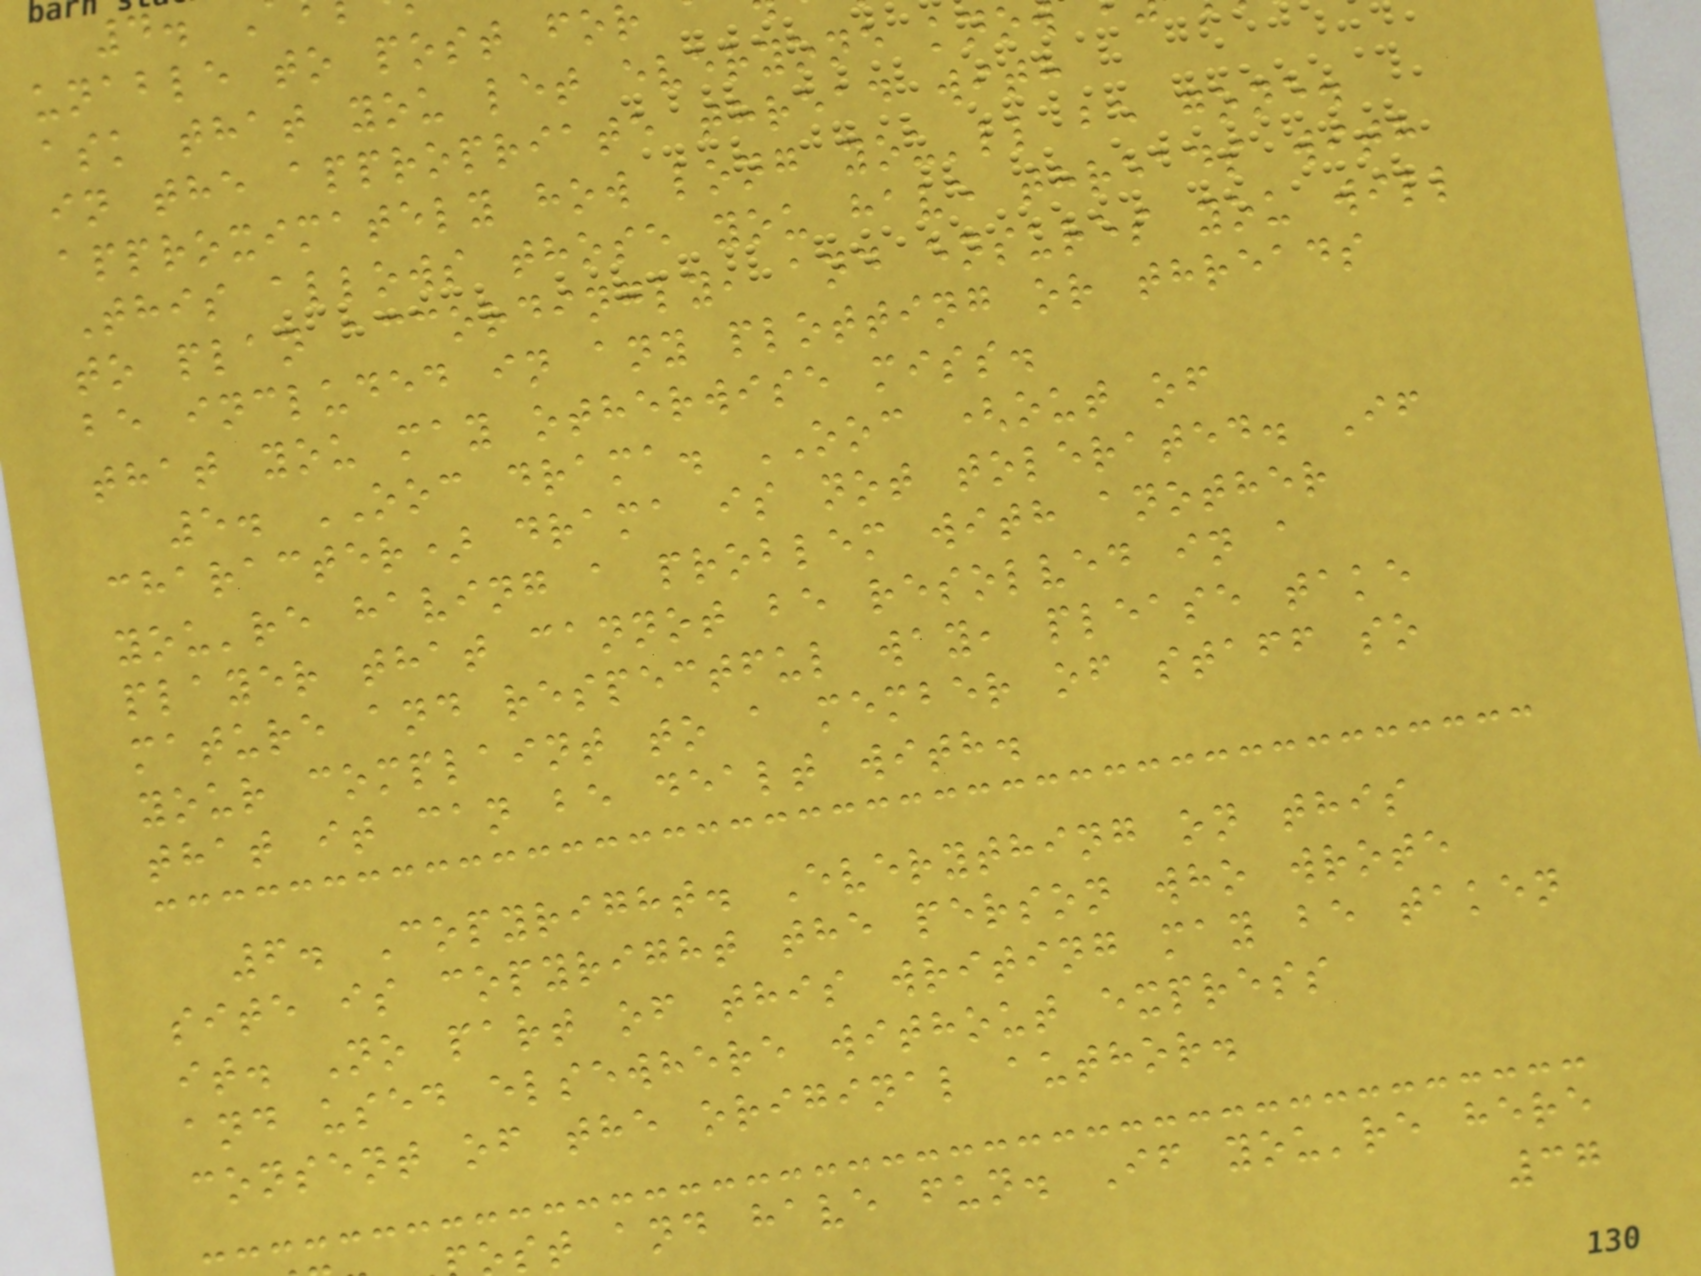unable to post for
ask that you let everyone kno
in the appropriate thread with
approximately how long you'll be gone.
This allows those you have threads with
to plan accordingly, and ensures you will
be included in any plotting or threads
that you may otherwise miss.
5. OOC drama. OOC (out of
character) drama is not tolerated. If
you're having a problem with another
player that cannot be resolved in a
mature and respectful way, please take
your complaint to a member of staff so
that it can be dealt with.
6. Copyright. Everything on this
site is copyright the person who wrote
it. No part of this writing may be taken
and used elsewhere without express
consent of the original author.
st and have fun. If you're here
37
